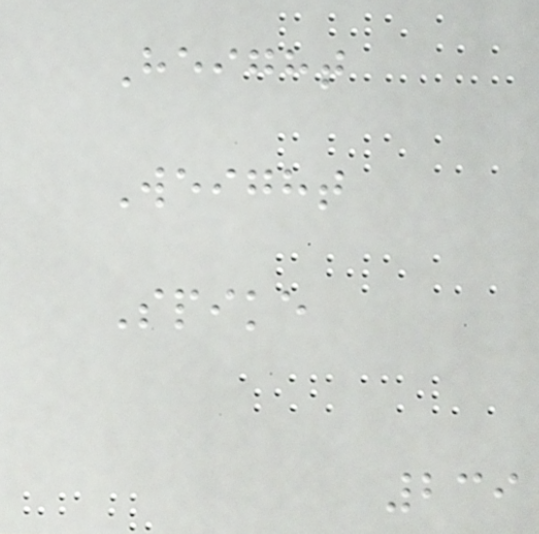Height
Weight
Spike
239
